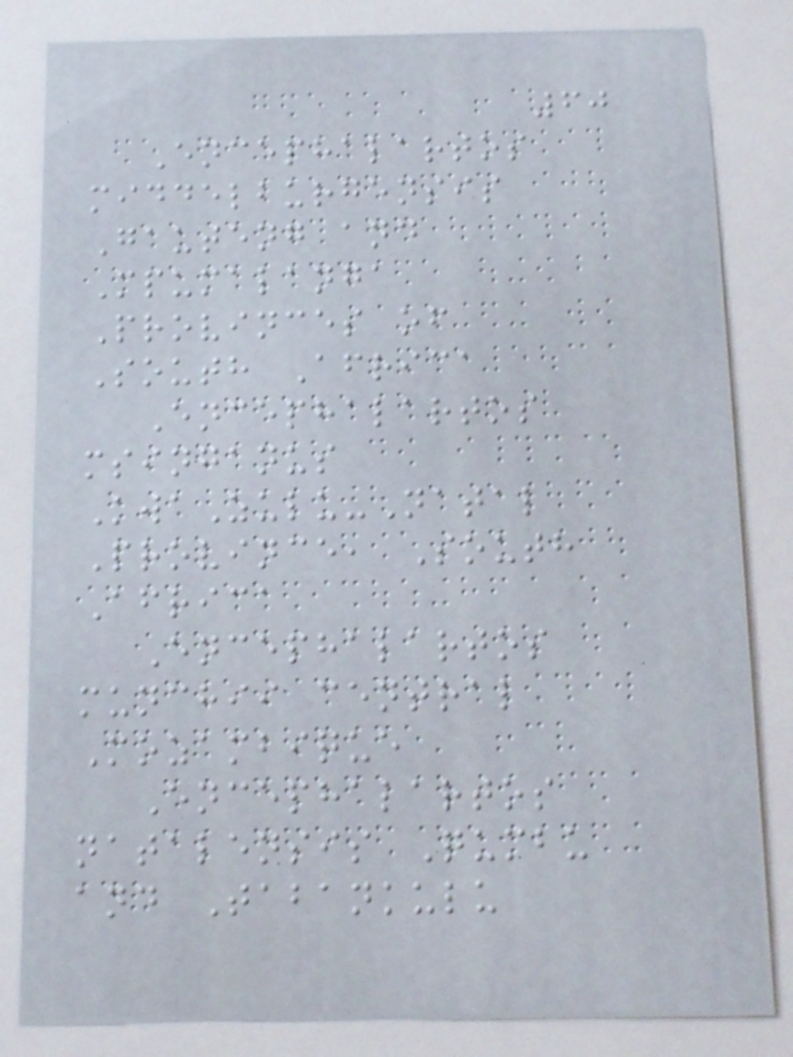60
Encephalartos
middelburgensis
Gauteng and
Mpumalanga
Provinces of
South Africa
Encephalartos
msinganus
KwaZulu-Natal
Province, South
Africa
Encephalartos
munchii central
Mozambique
Encephalartos
natalensis Qumbu
and Tabankulu
